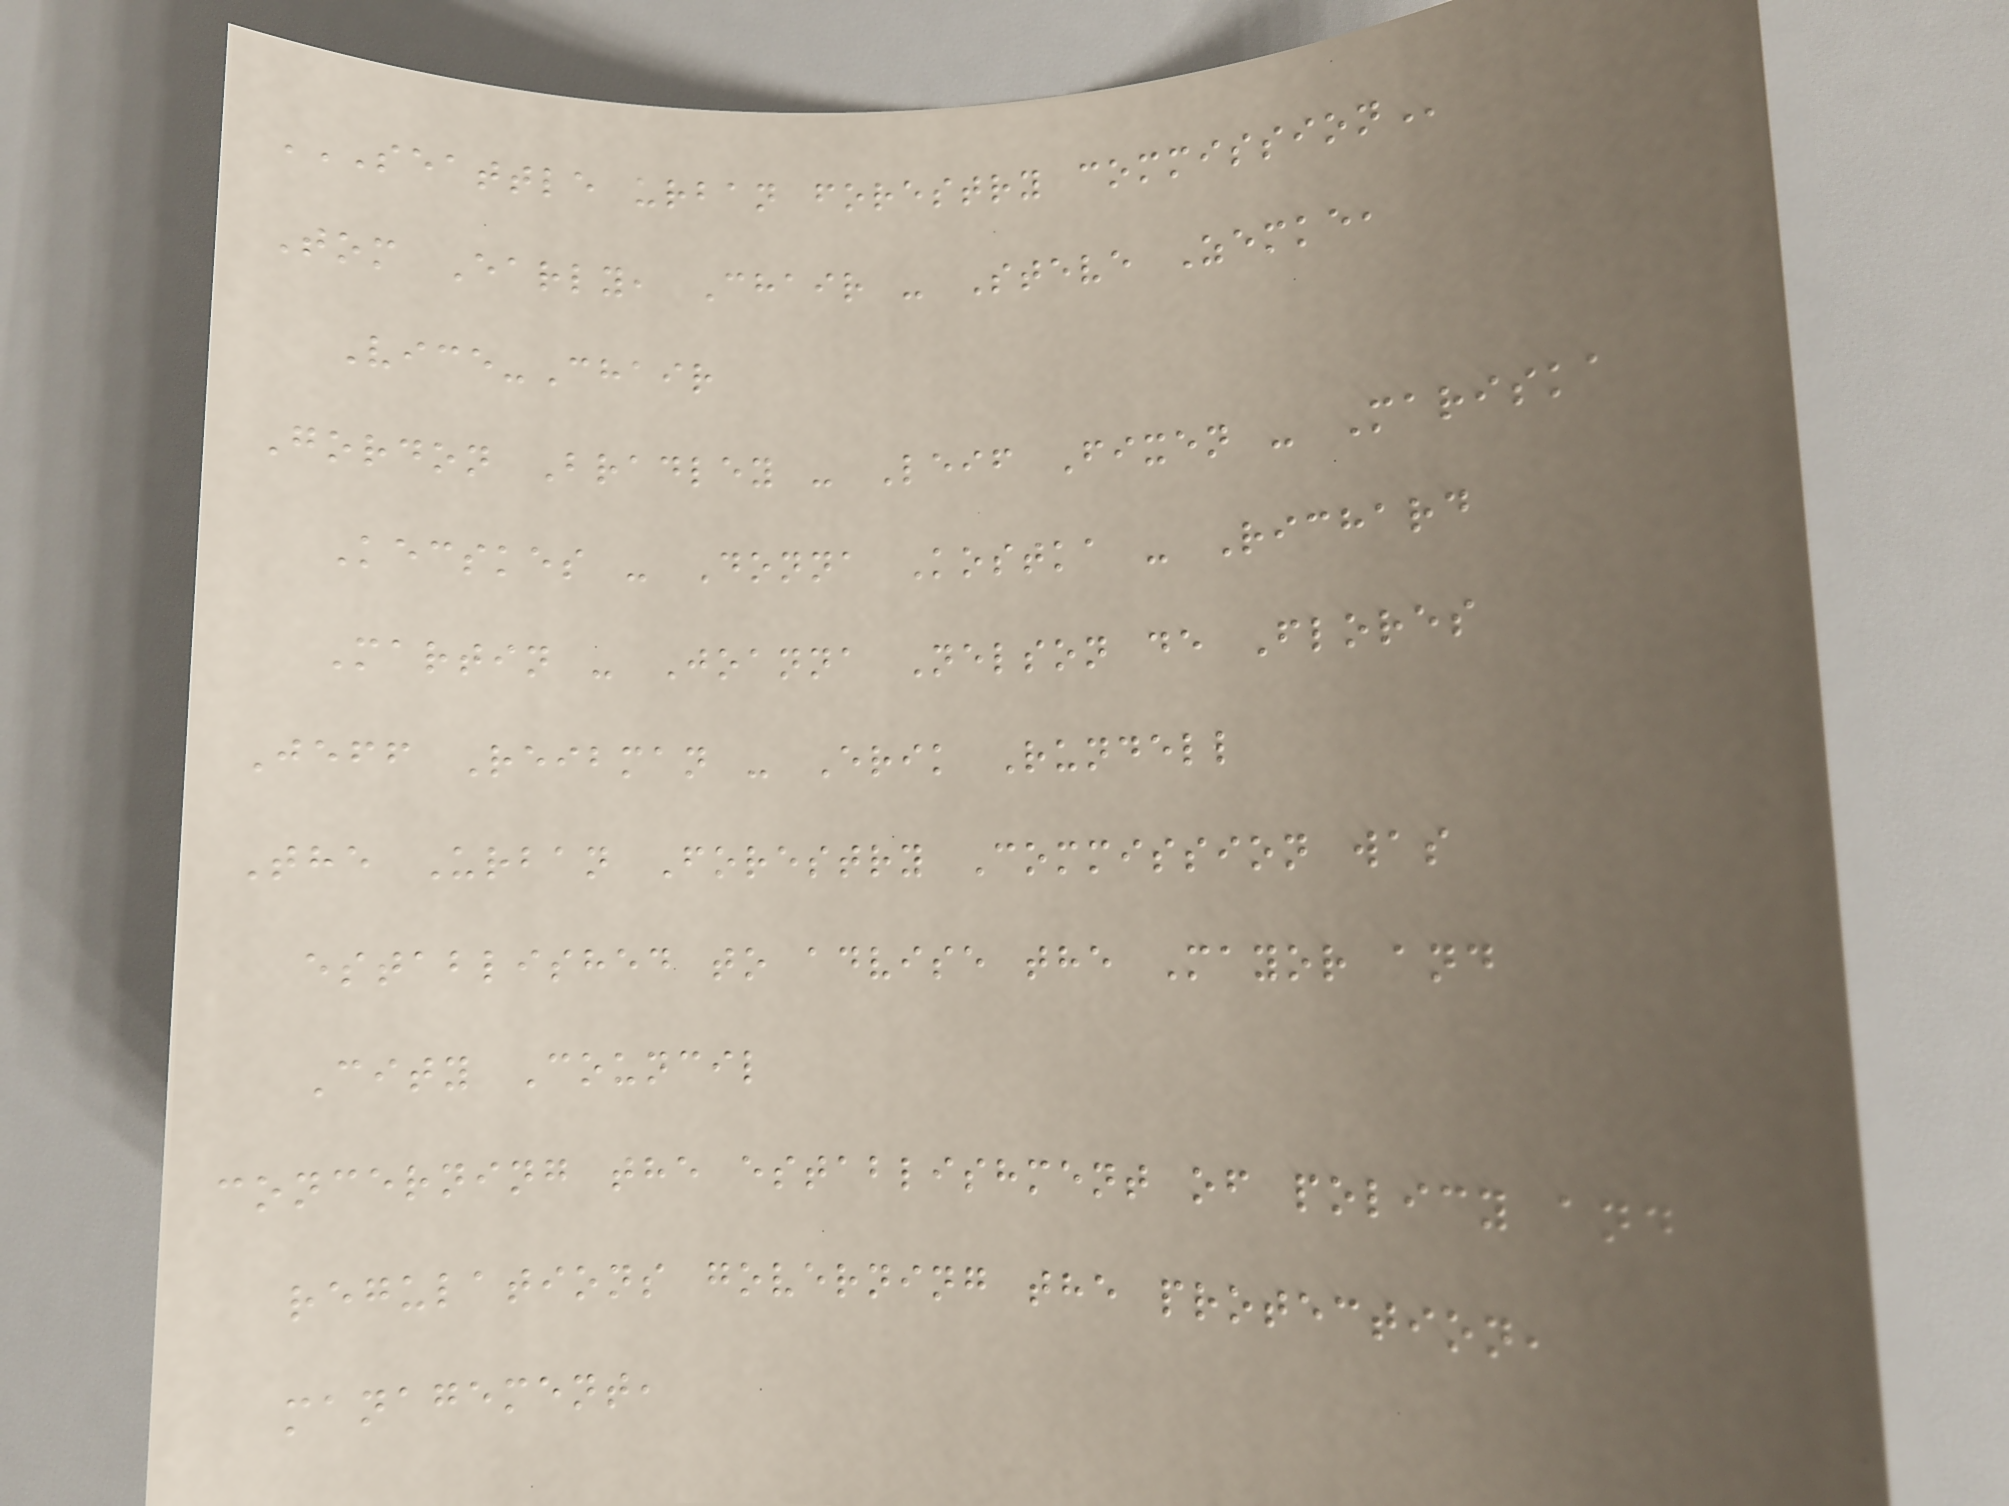SEATTLE URBAN FORESTRY COMMISSION
Tom Early, Chair - Steve Zemke,
Vice-Chair
Gordon Bradley - Leif Fixen - Mariska
Kecskes - Donna Kostka - Richard
Martin - Joanna Nelson de Flores
Jeff Reibman - Erik Rundell
The Urban Forestry Commission was
established to advise the Mayor and
City Council
concerning the establishment of policy and
regulations governing the protection,
management,
